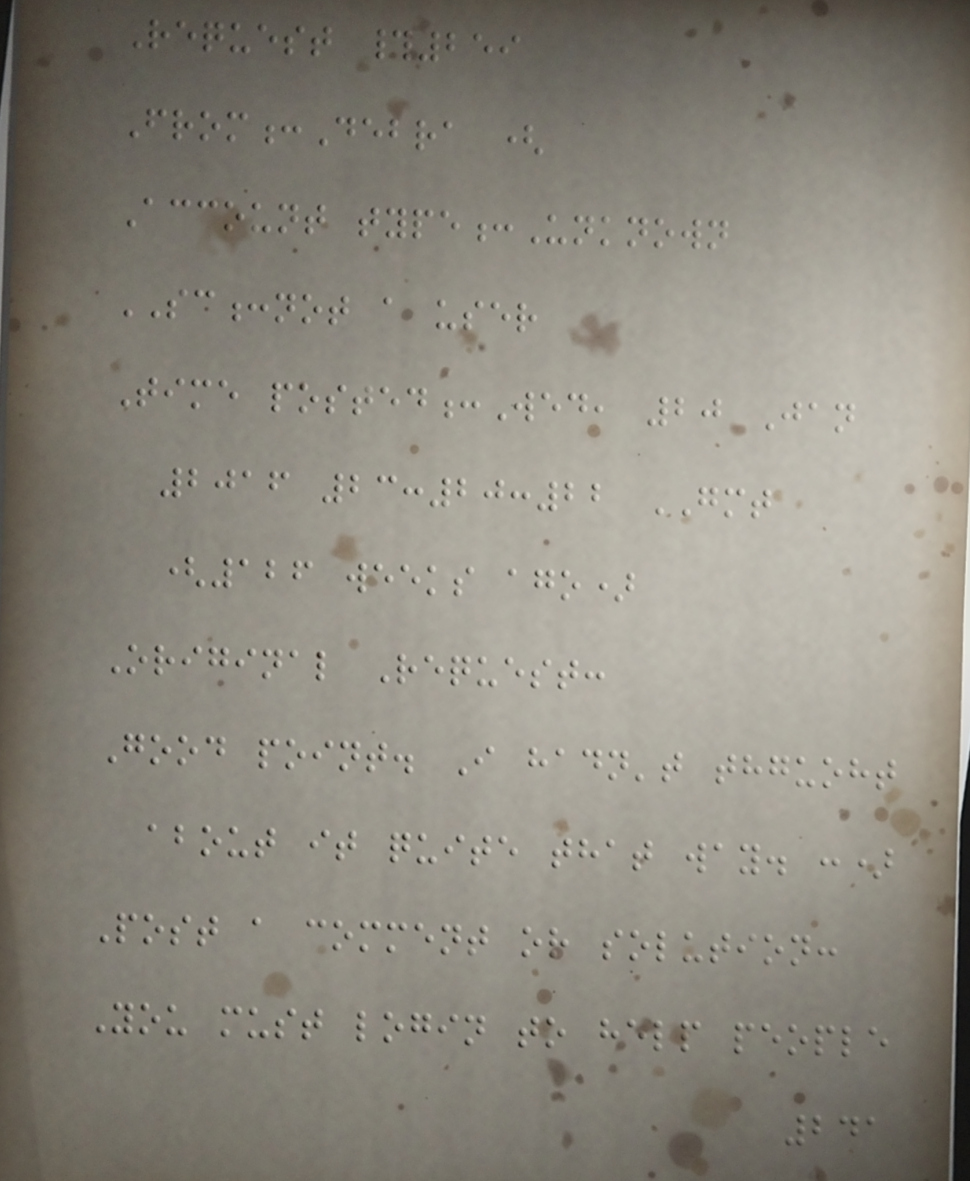Request #259
From:Debra (
Account type:Unknown
SC:not a user
Time posted:Wed, 20 Jan
2016 23:20:22 GMT
(126 weeks ago)
Original Request:
Good point. I hadn't thguoht
about it quite that way. :)
Post a comment or solution:
You must login to help people
241
